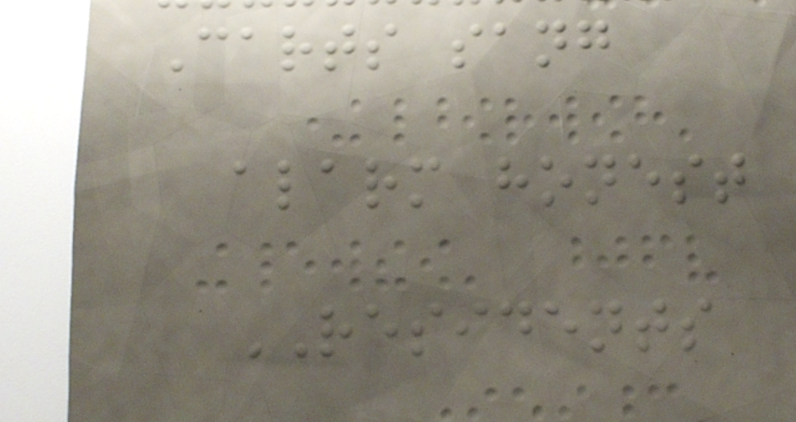Carts sang
alarm honest
RESIDENTS
